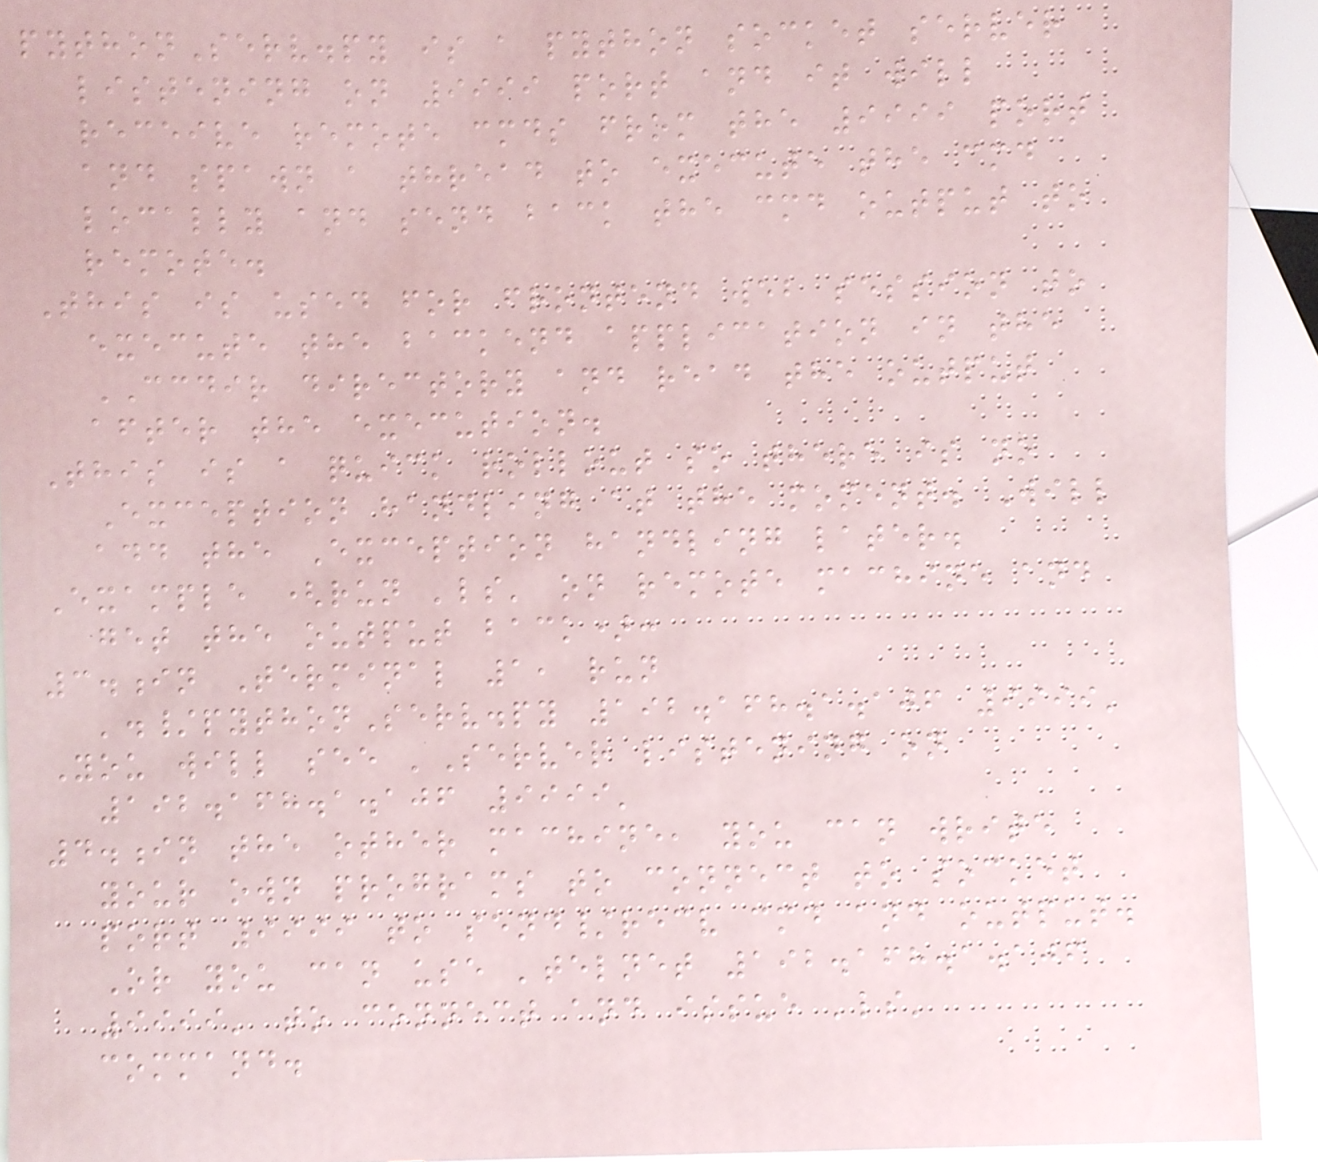pythonServ.py is a python socket server
listening on 9999 port and it will
receive remote cmds from the 9999 port
and spawn a thread to execute the cmd
locally and send back the cmd output to
remote.
This is used for frontend web session to
execute the backend application in the
CCDIR directory and read the output
after the execution.
This is a quick rollout so there is no
Exception handling at the moment. Will
add the Exception handling later.
Example (run 'ls' on remote machine and
get the output back):
3.in Terminal 1, run
'./pythonServ.py 192.168.1.106 9999'
You will see 'Server listening on
192.168.1.106 9999'
4.in the other machine, you can write
your own programs to connect to socket
port 9999 to send/recv cmd and output.
Or you can use 'telnet 192.168.1.106
9999' to connect and issue 'ls'
command.
